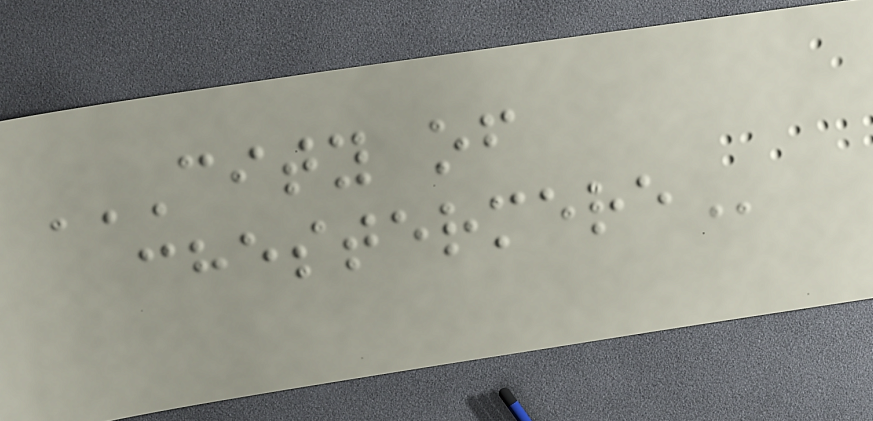CITY OF
CHESTERMERE
